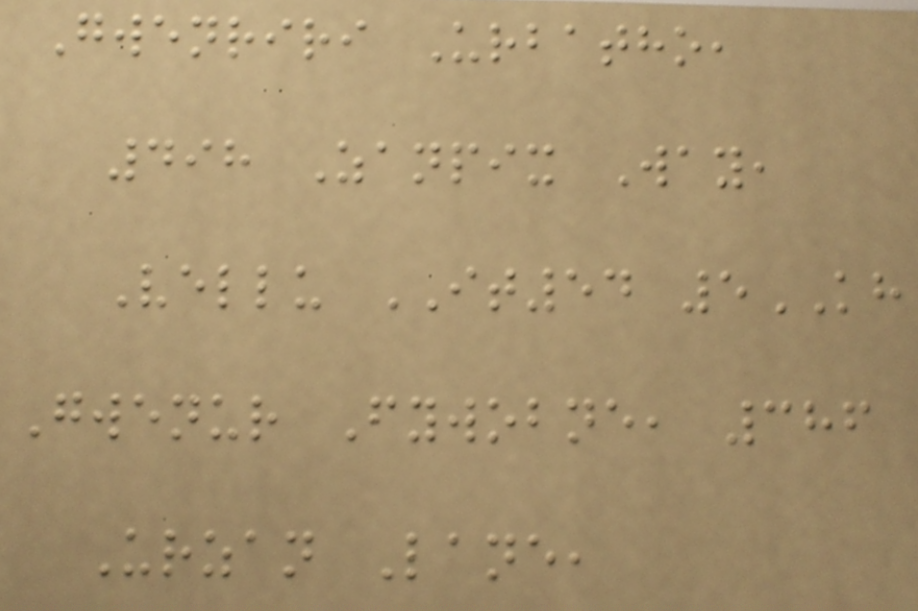Gwenriri Urbatho,
498 Zanpix Way,
Vellu IT54 5KH
Gwenur Fywobne, 386
Urzan Lane,
